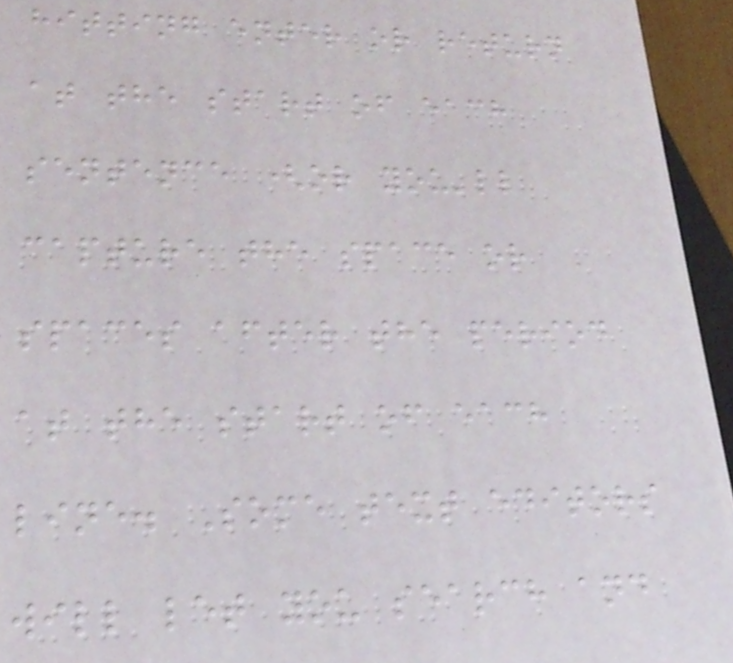hitting enter or return
at the start of each
sentence (or you'll
capture the space or
spaces after the period
at the start of each
line. Some text editors
will let you search and
